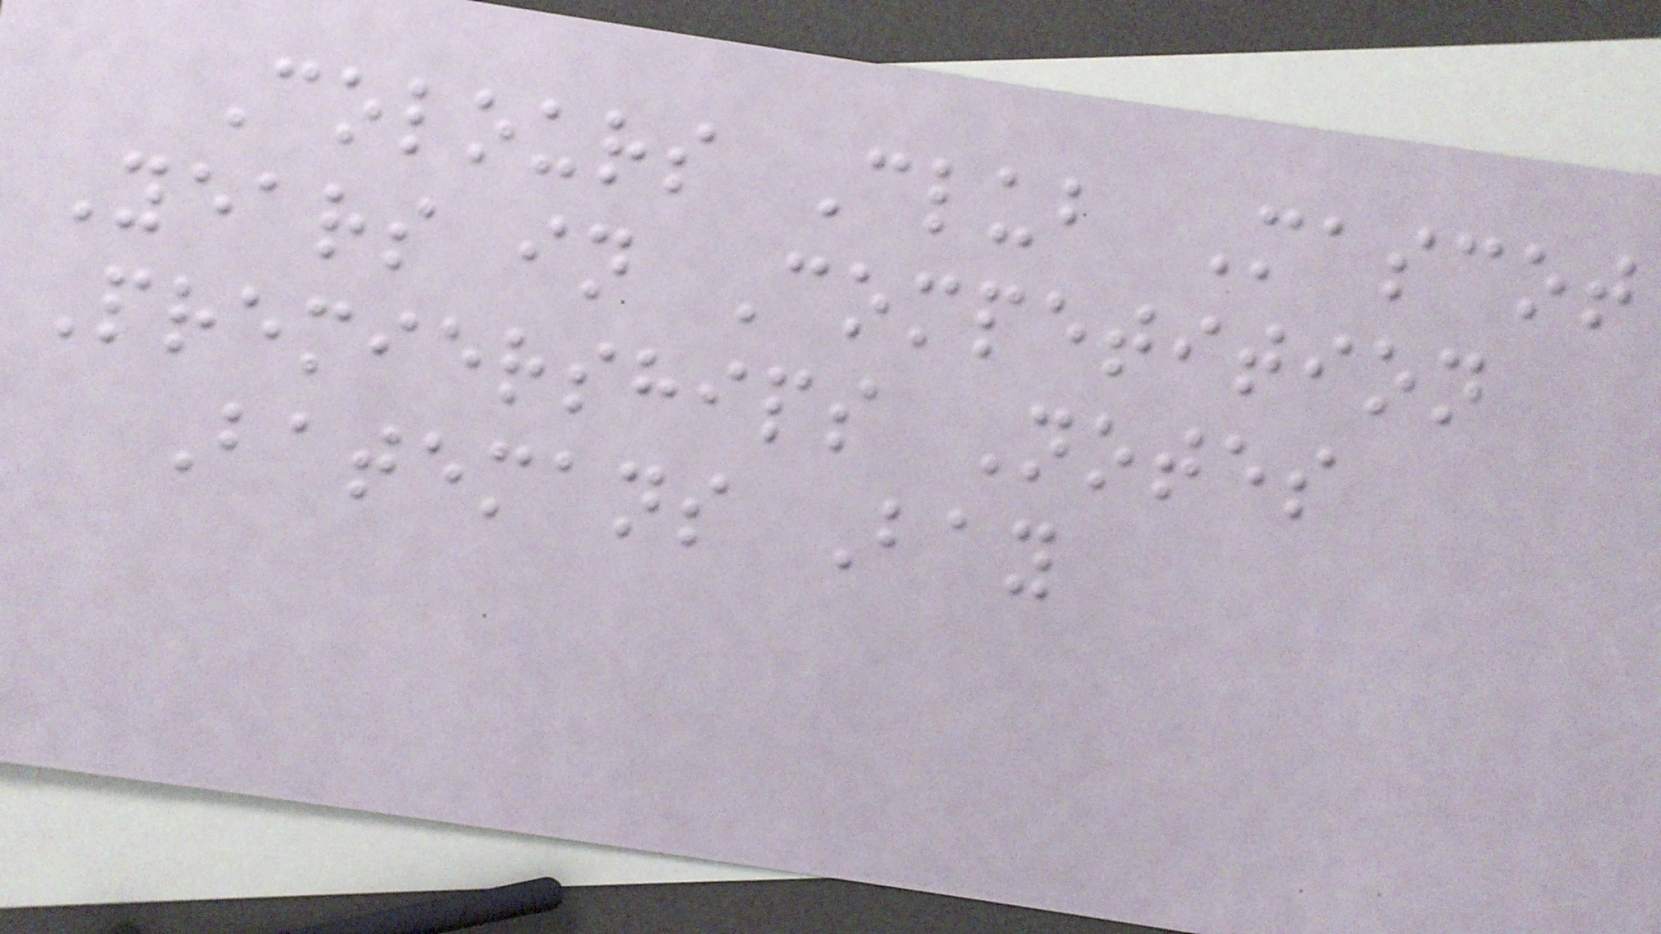Colours Club Mascot
Years in Competition
Premierships Notes
Batemans Bay
